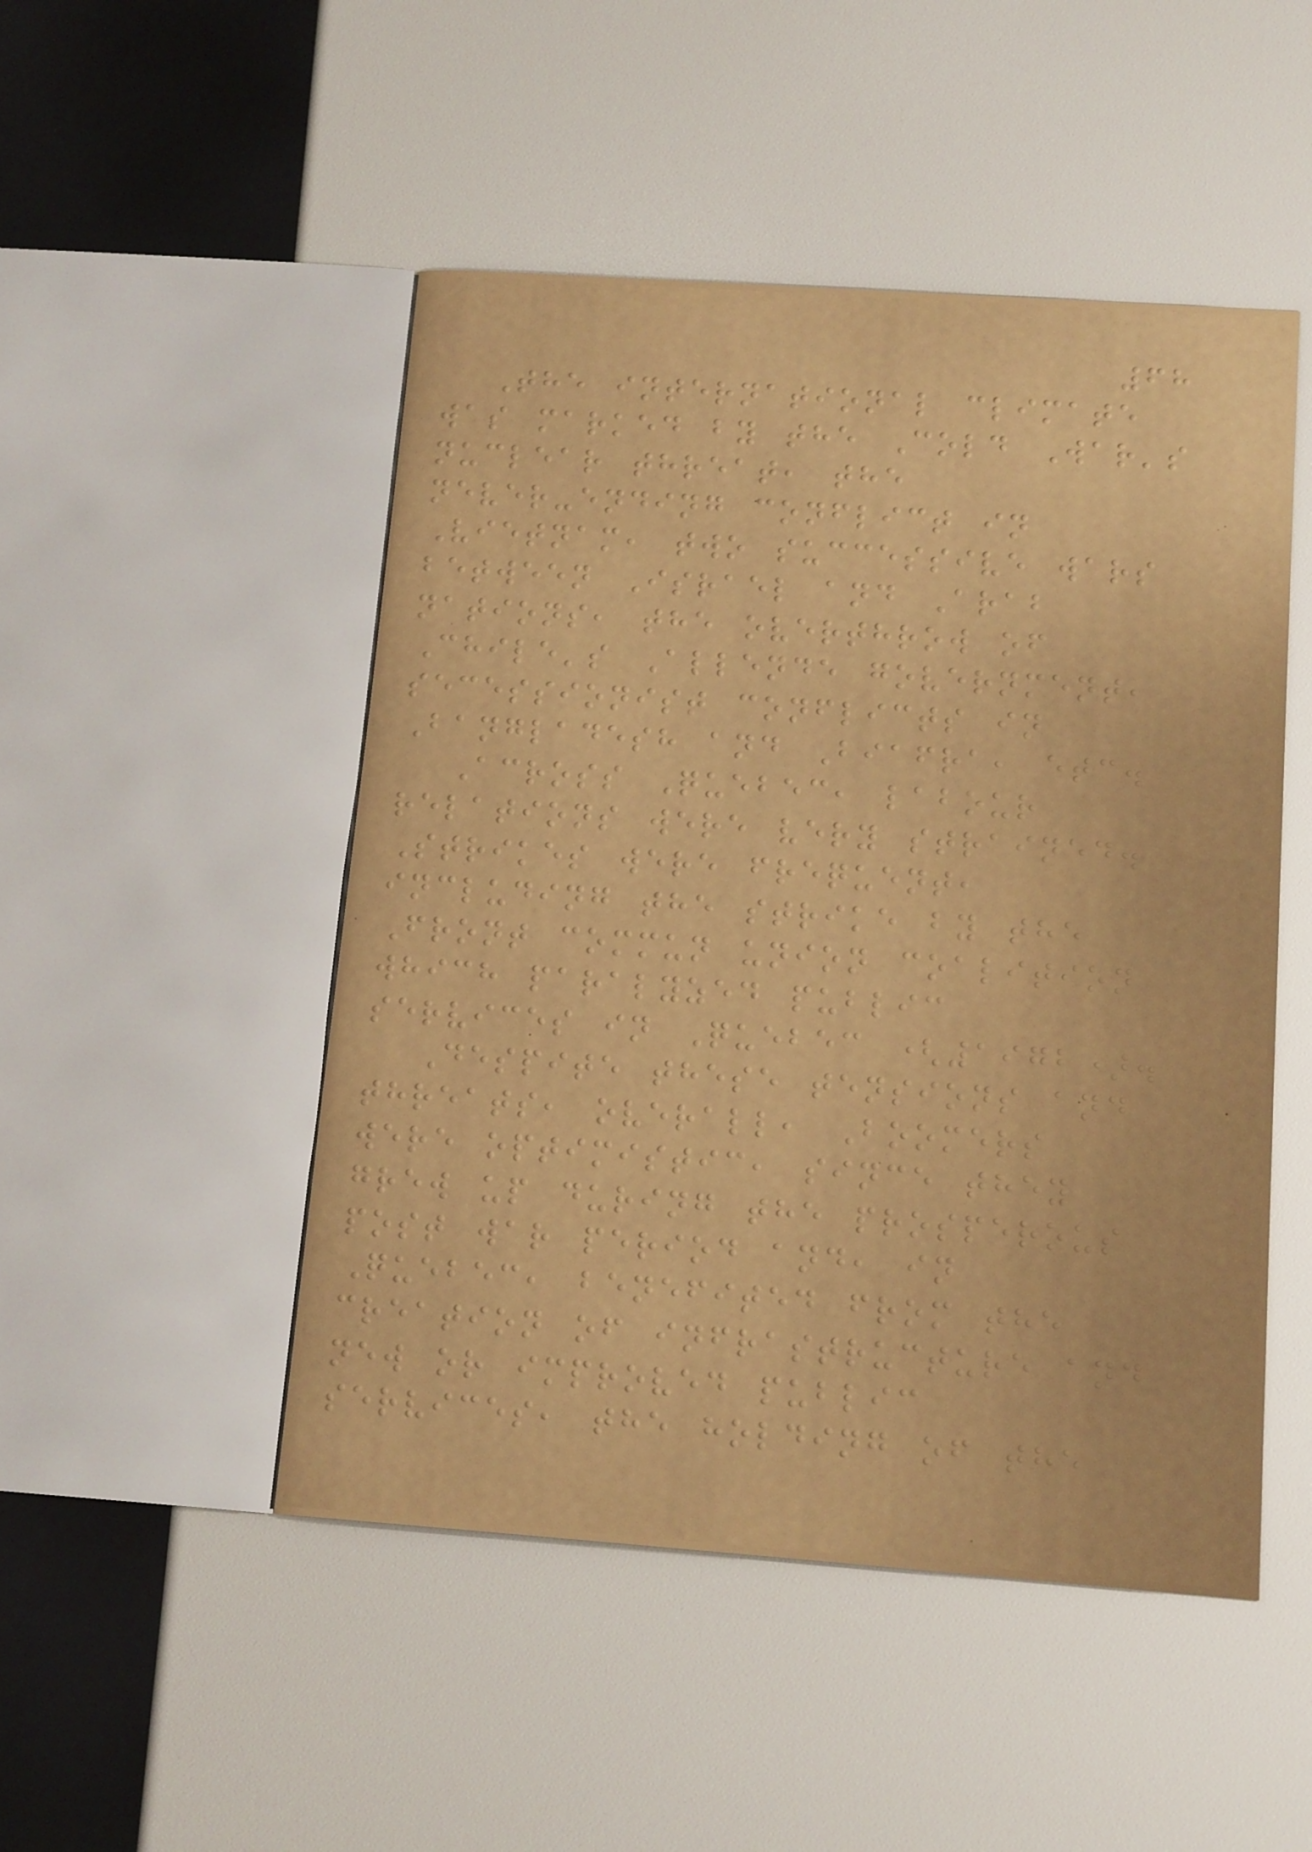68
The international climate
was marked by the Cold War's
nuclear threat, the
never-ending conflict in
Vietnam, two successive wars
between Israel and Arab
nations, the overthrow of
Chile's Allende government,
secessionist conflicts in
Bangladesh and Biafra, etc.
Across Quebec, labour
relations were very strained.
Strikes were frequent,
including the strike by the
Front commun union coalition
which paralyzed public
services in Quebec (1972).
Despite these tensions and
threats, overall, Boomers
were optimistic, since they
grew up during the prosperous
post war period and, in
Quebec, benefited from the
creation of infrastructure and
new or improved public
services, the holding of the
